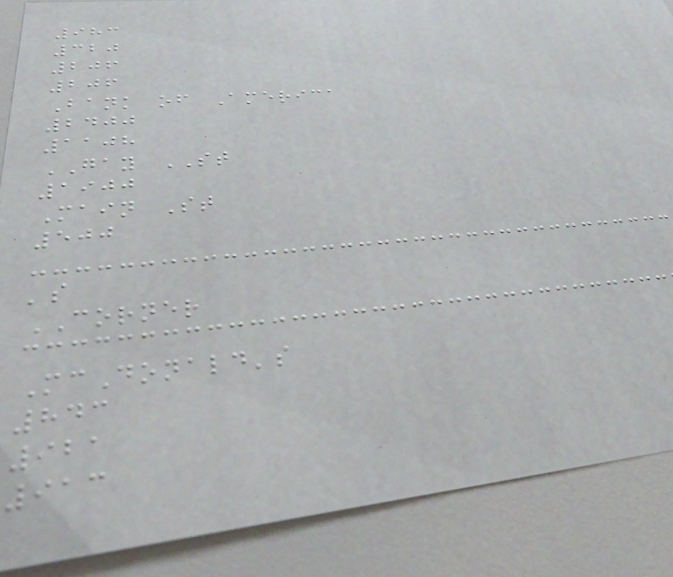983
320
206
206
Bank of America
2400
1108
GAY ST
1900
Main St
500
's
CORNER
McDonald's
843
921
913
